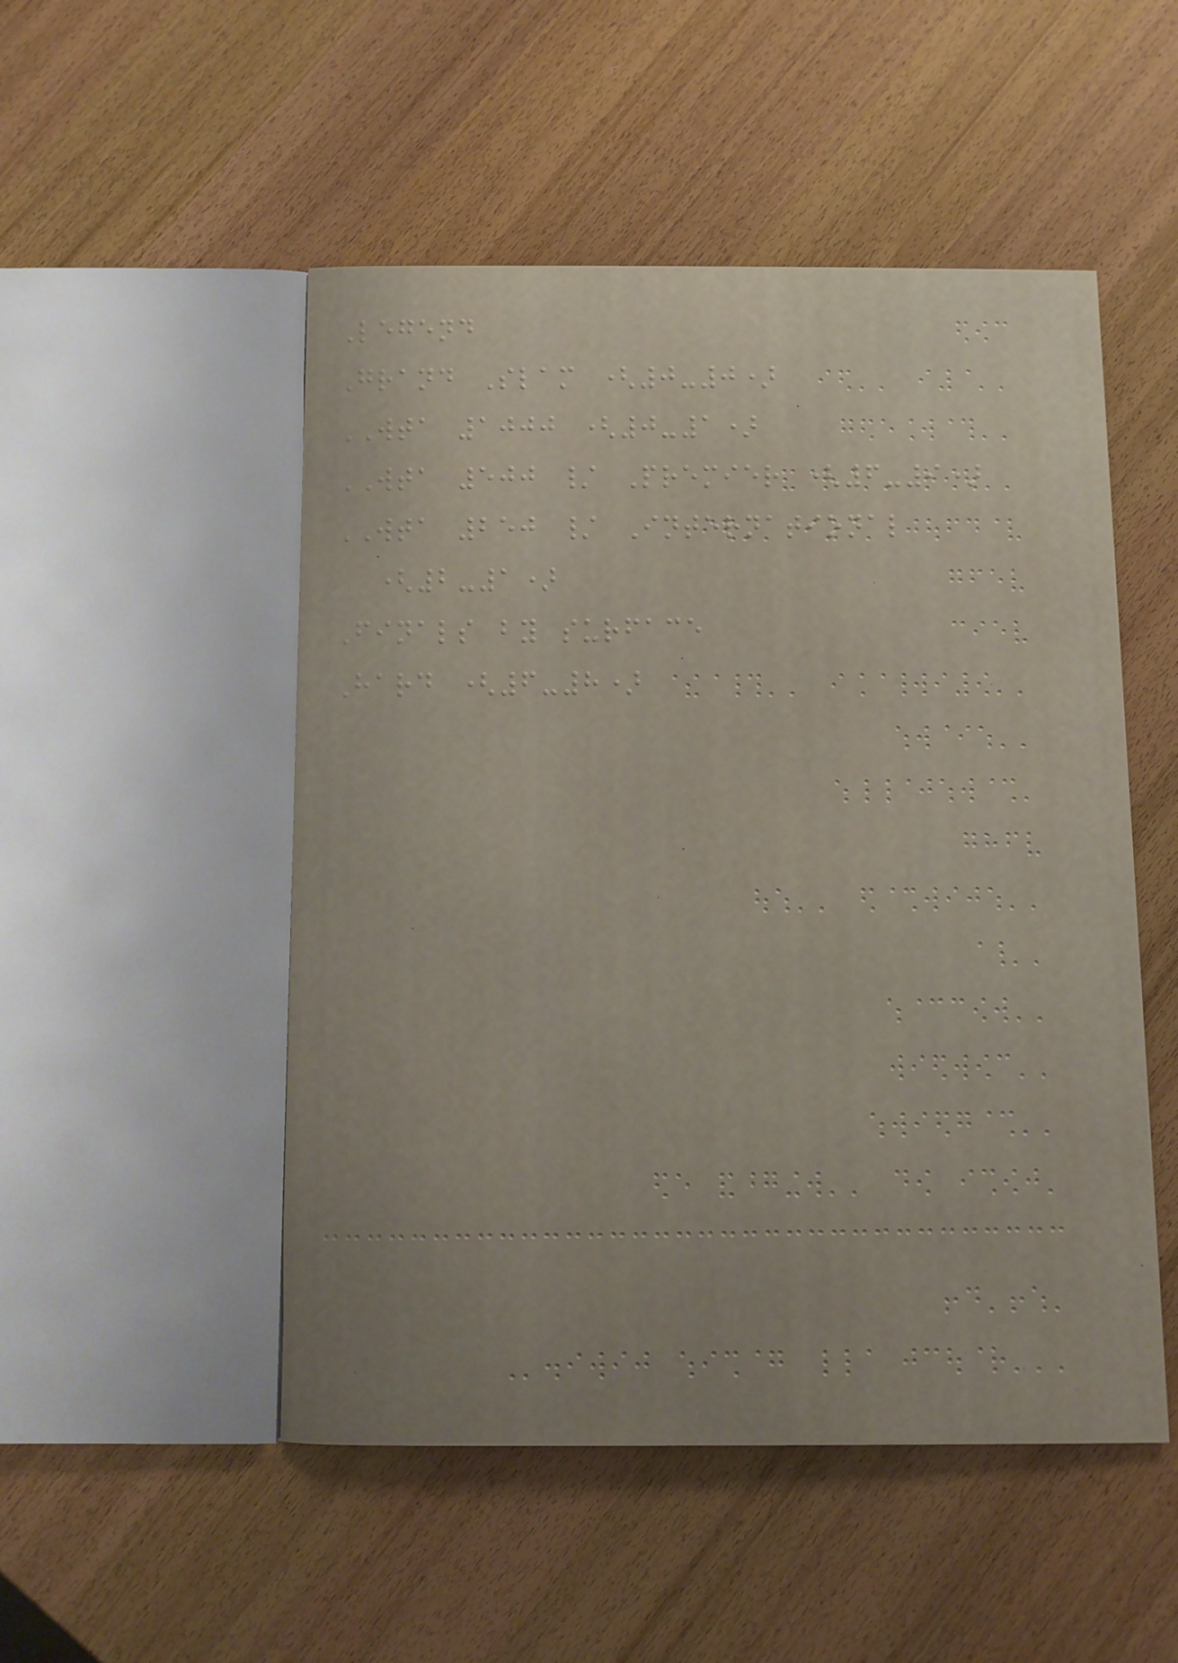Legend
Grand Slam (0-0)
WTA 1000 (0-1)
WTA 500 / Premier (6-9)
WTA 250 / International
(2-1)
Finals by surface
Hard (6-8)
